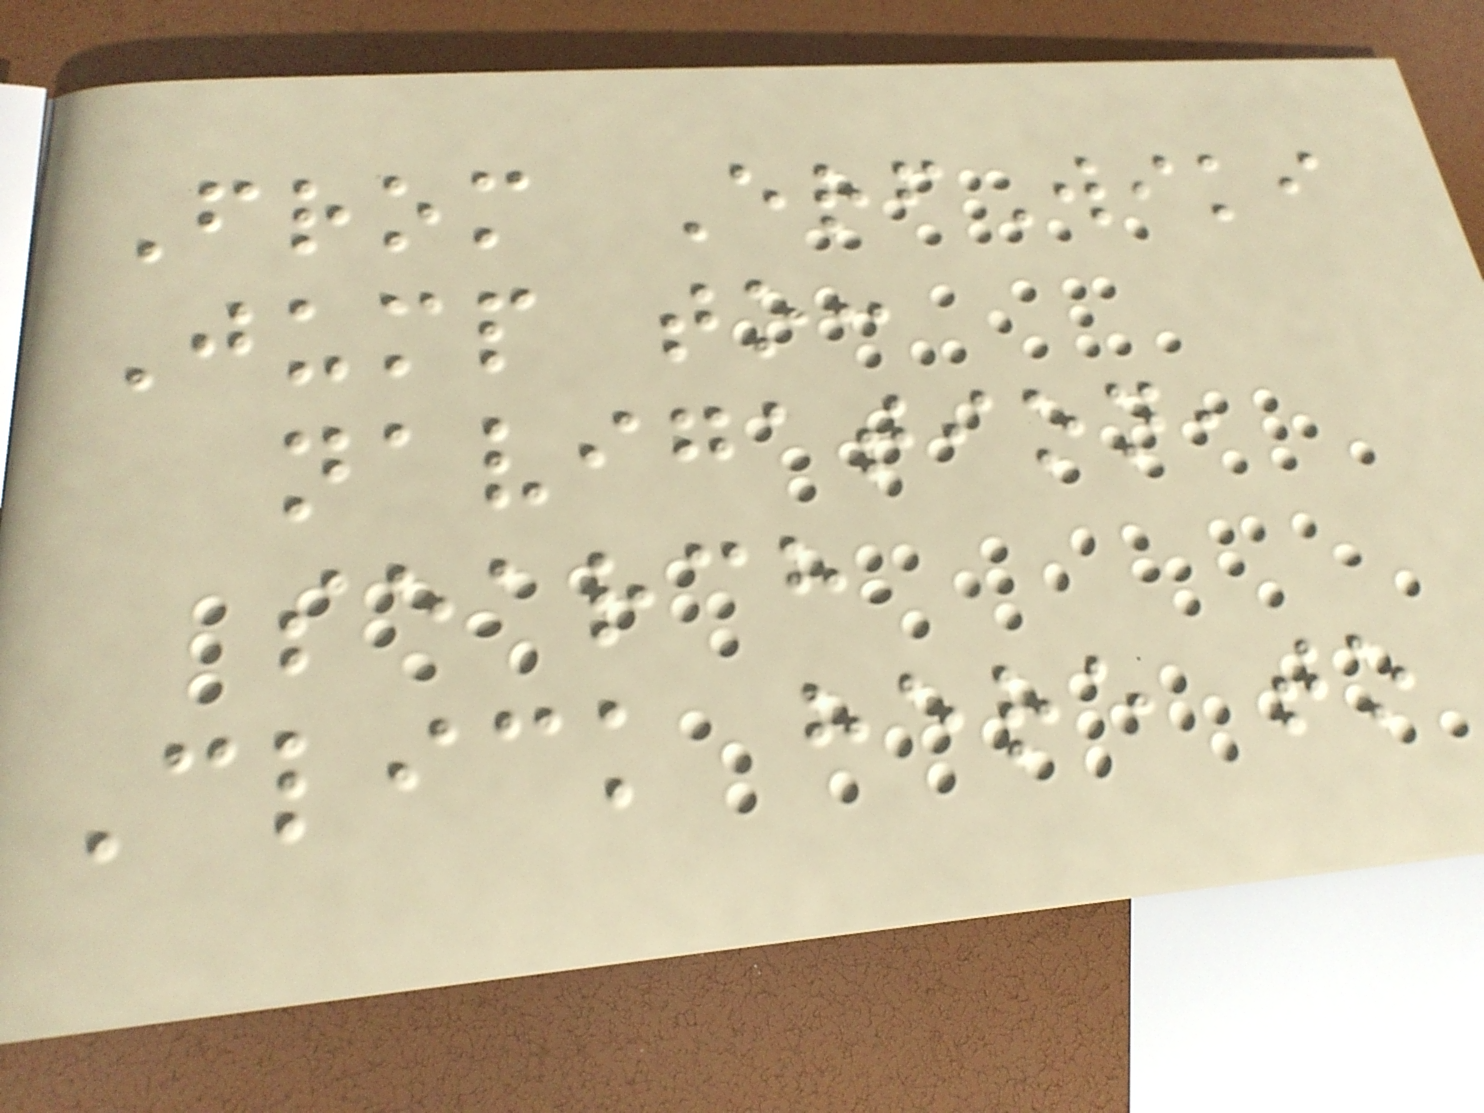From ErfWiki
Jump to:
navigation,
search
Click here to
